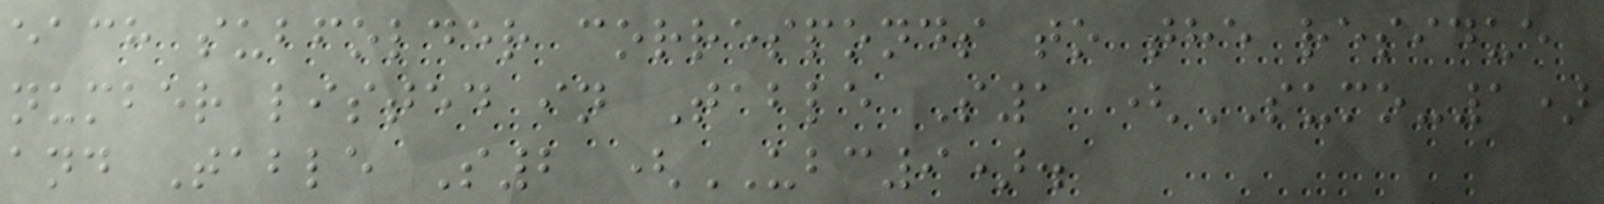each subfolder corresponds to the residue
number listed in Table S1 (SUMO-1)
and Table S2 (UBC9).
